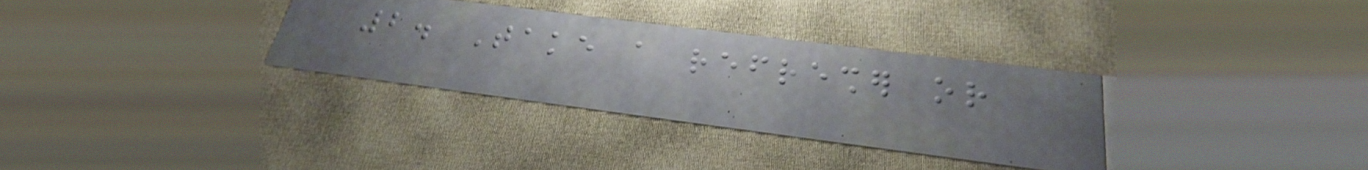2. Take a refresher or
